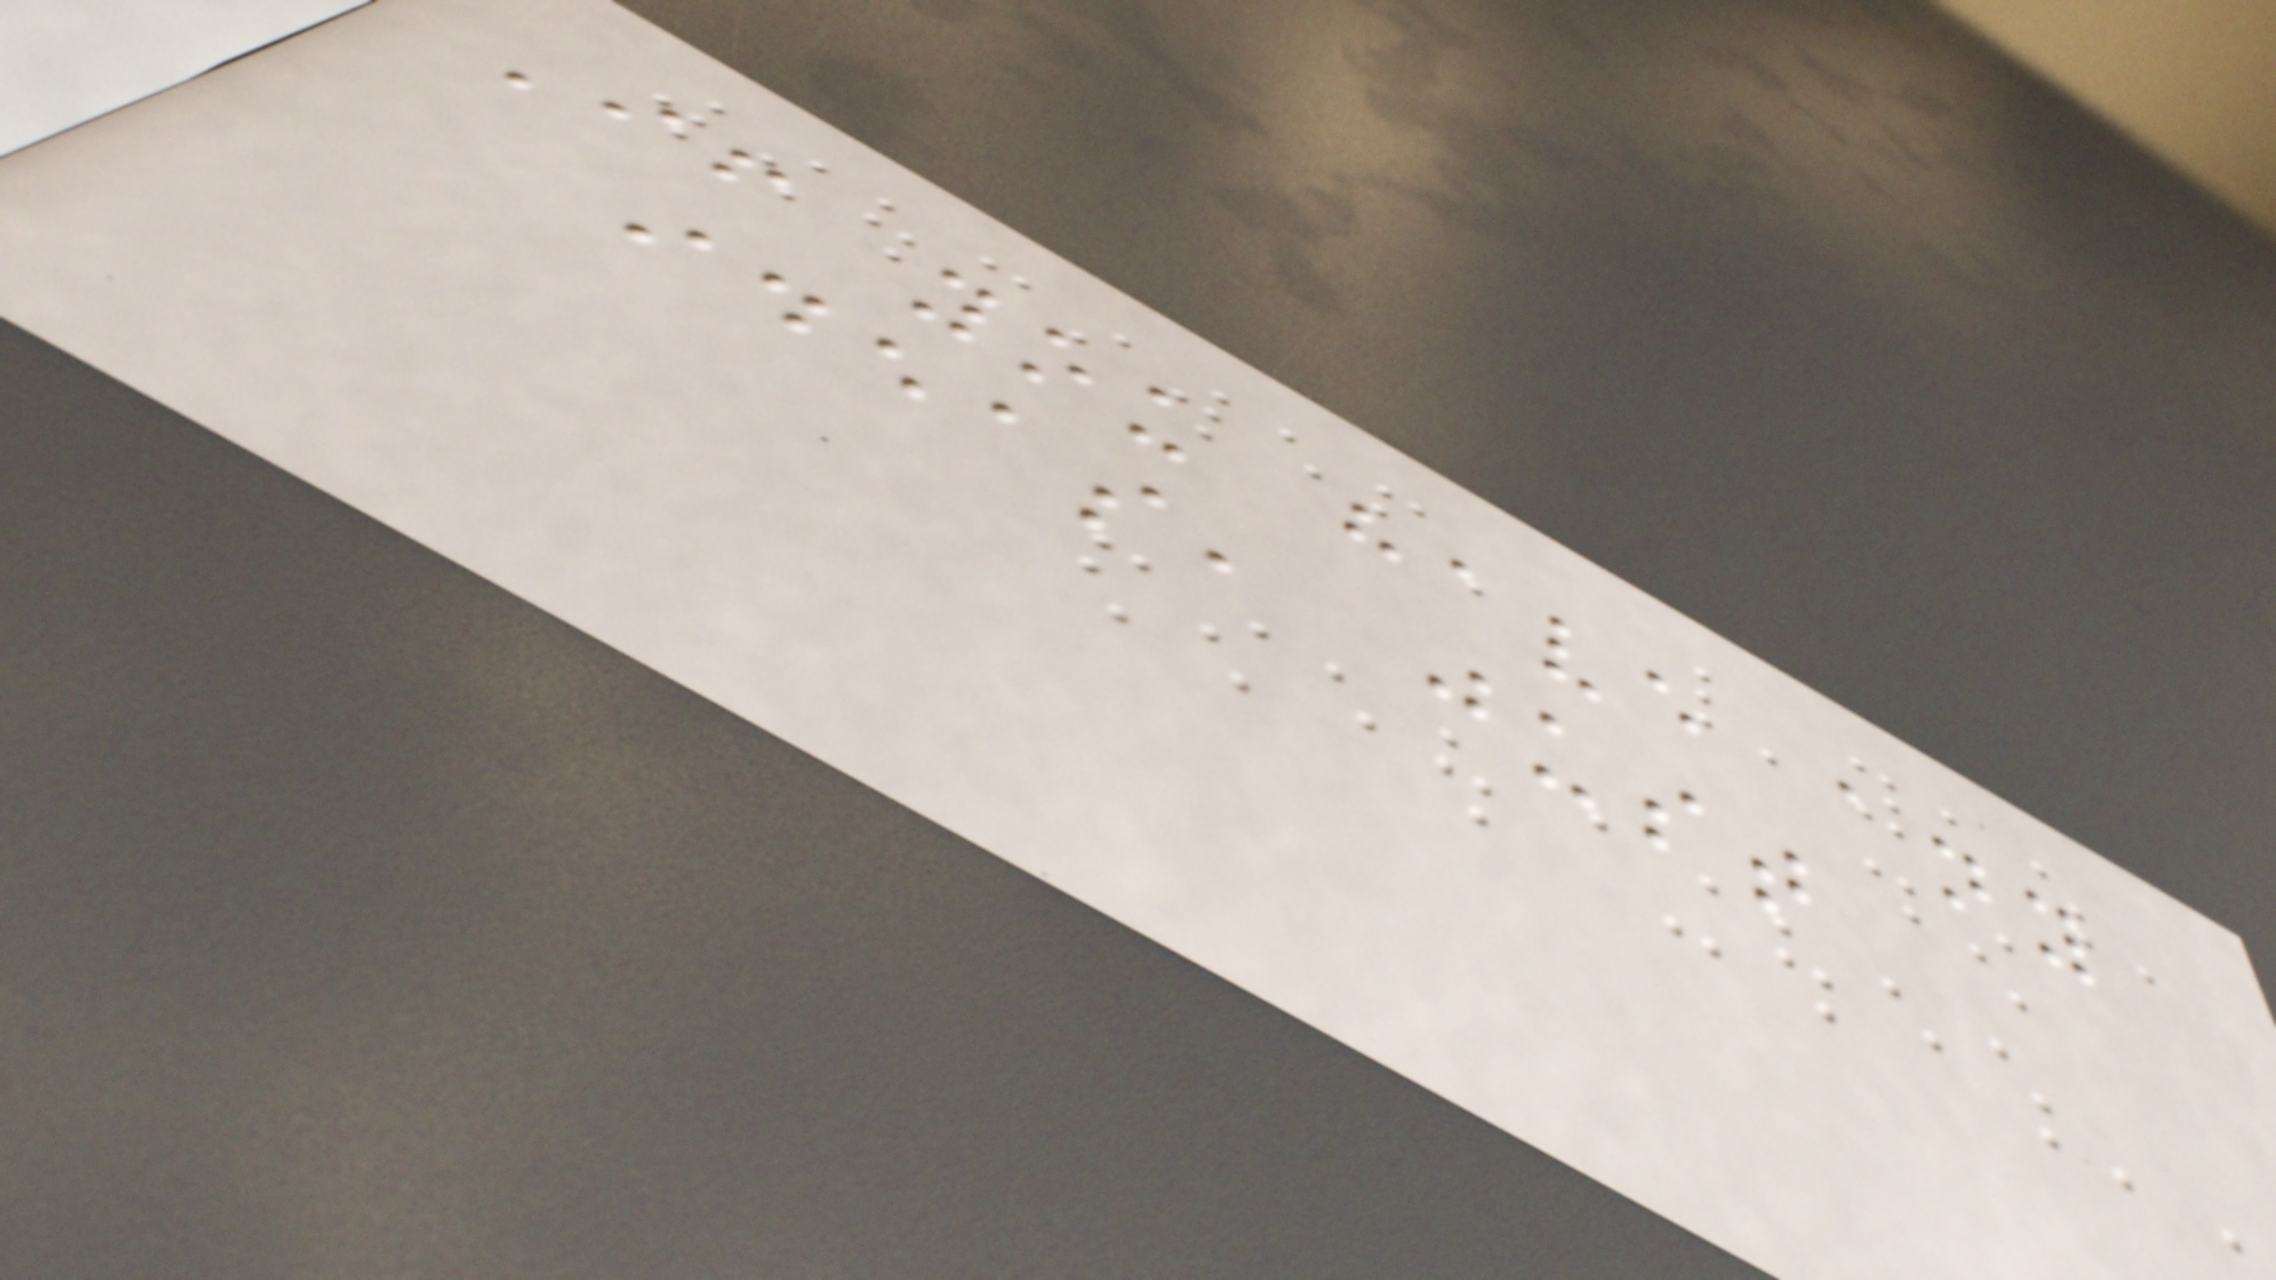If you have any
ideas, just
